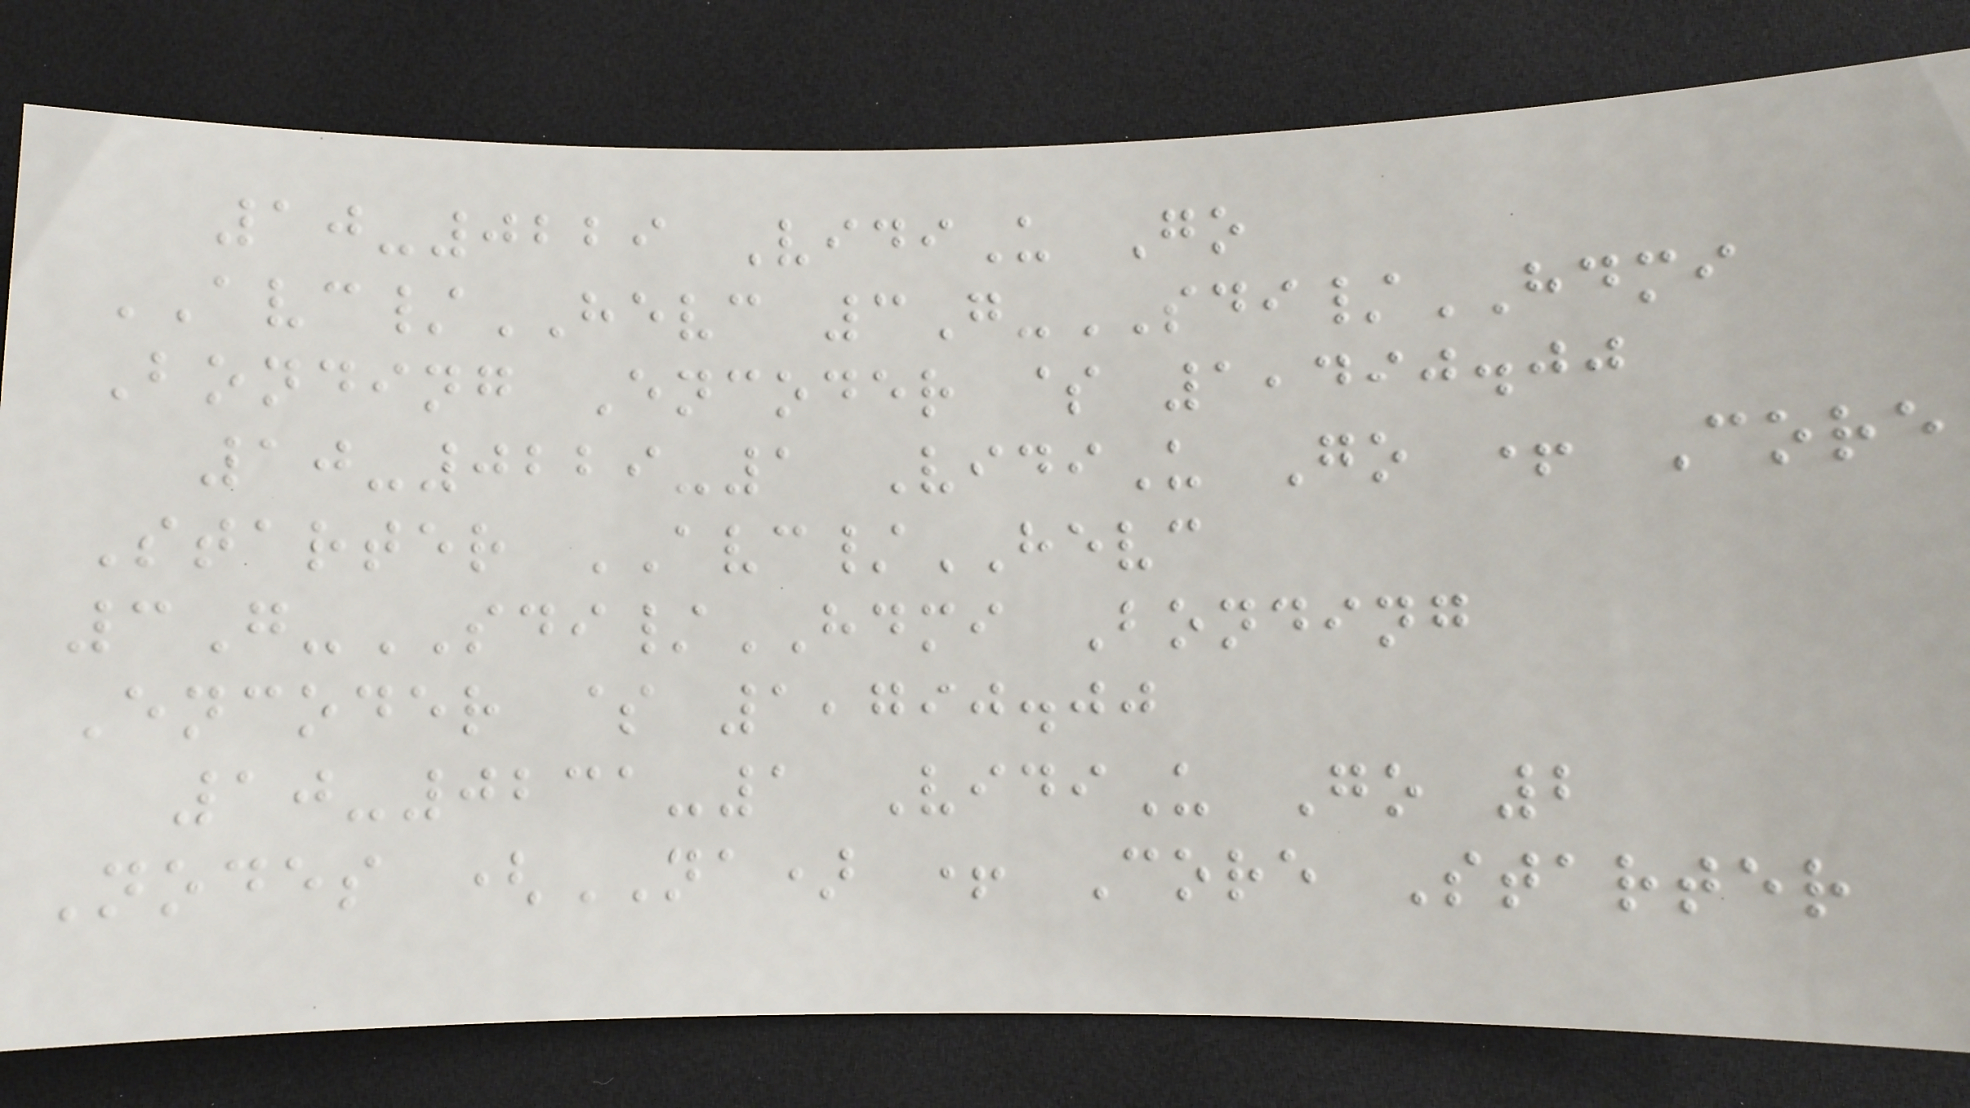10-0229 VidiU Go
AVC/HEVC 3G-SDI/HDMI
Bonding Encoder $ 1,490.00
10-0229-1 VidiU Go + Core
Starter AVC/HEVC
3G-SDI/HDMI Bonding
Encoder $ 1,790.00
10-0231-1 VidiU Go 2
Nodes (NA) + Core Starter
